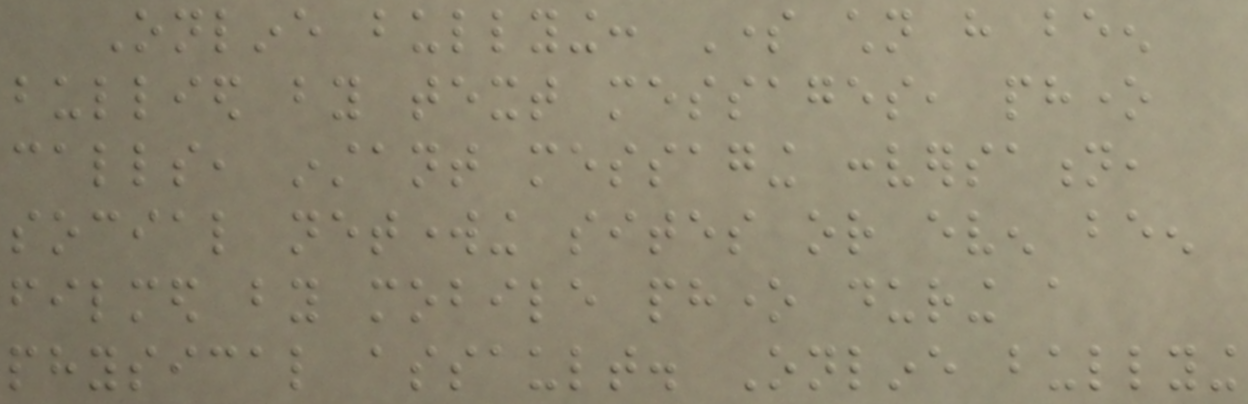Online bullying: Some children have been
bullied by text messages, phone
calls, instant messaging conversation,
social networking sites or even been
filmed by mobile phone during a
physical assault. Online bullying
